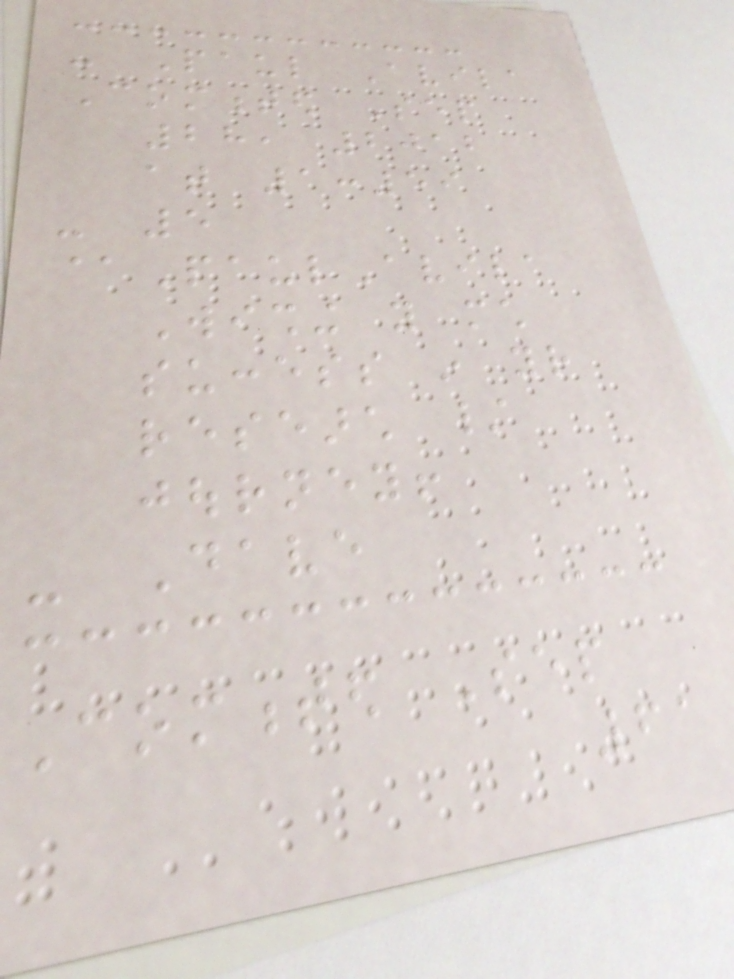- Paul Avila
Commented Sep
28, 2012
at 1:59
- 5
@PaulAvila
Wishing you much
success in your
research /
journey!
- Dave
Commented Sep
61
